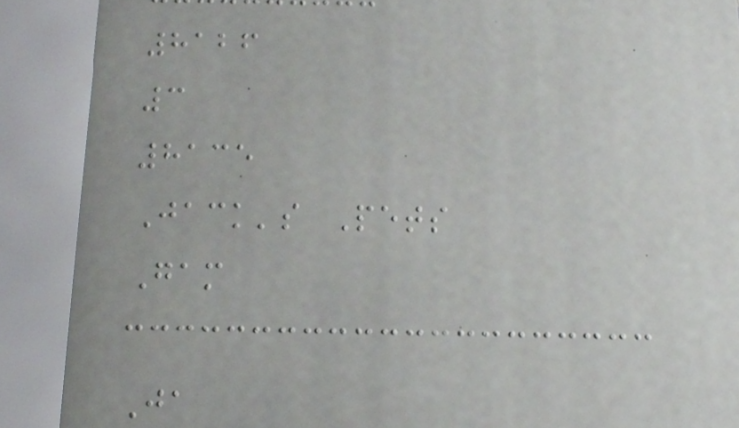8126
3
8135
Jack's Pets
Gam
Ja
